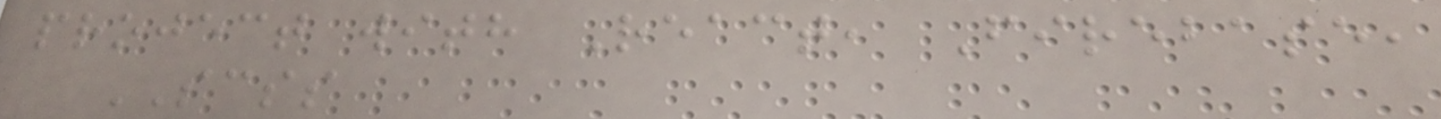project with React, Firebase,
SCSS
